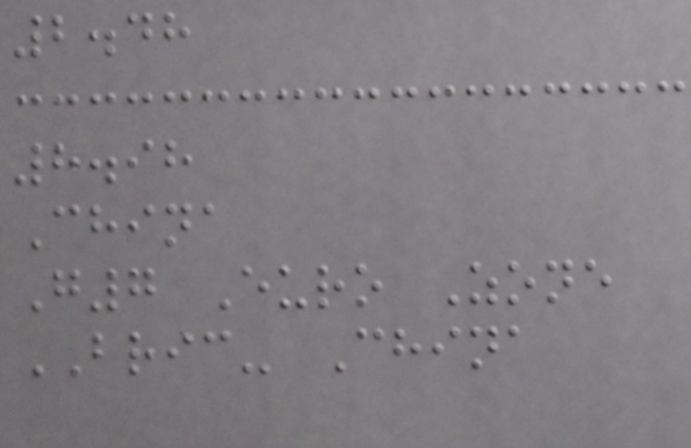2.48
8.98
China
G7 Euro Zone
BRIC- China
